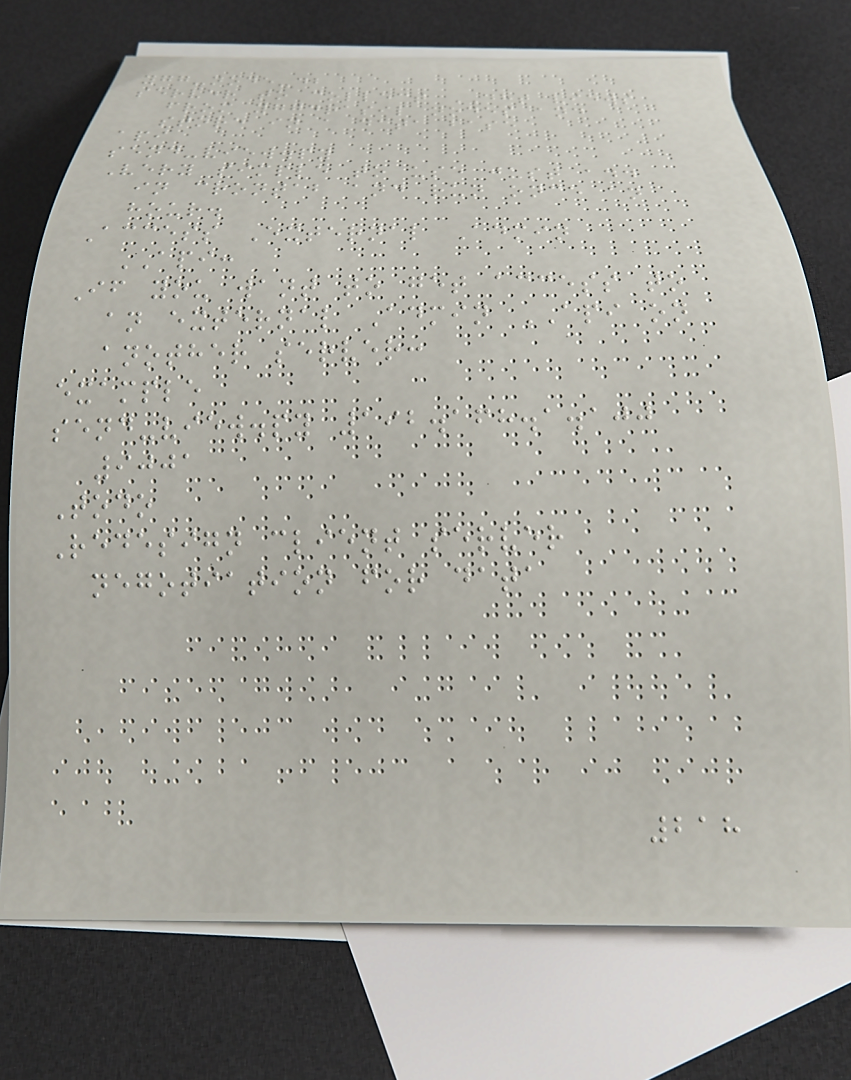ygg-node-db
server to collect DHT views
from yggdrasil nodes and
store in a data base
api
send-view.py
Very simple to use just add
in crontab and run once an
hour.
Access External Admin
API:
If you want to get access to
an external Admin API on
another server:
example
send-view.py 192.168.1.100
9001
Todo
Redesign client server
negotiation for data
218
